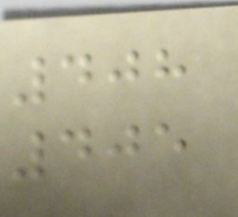408
405
